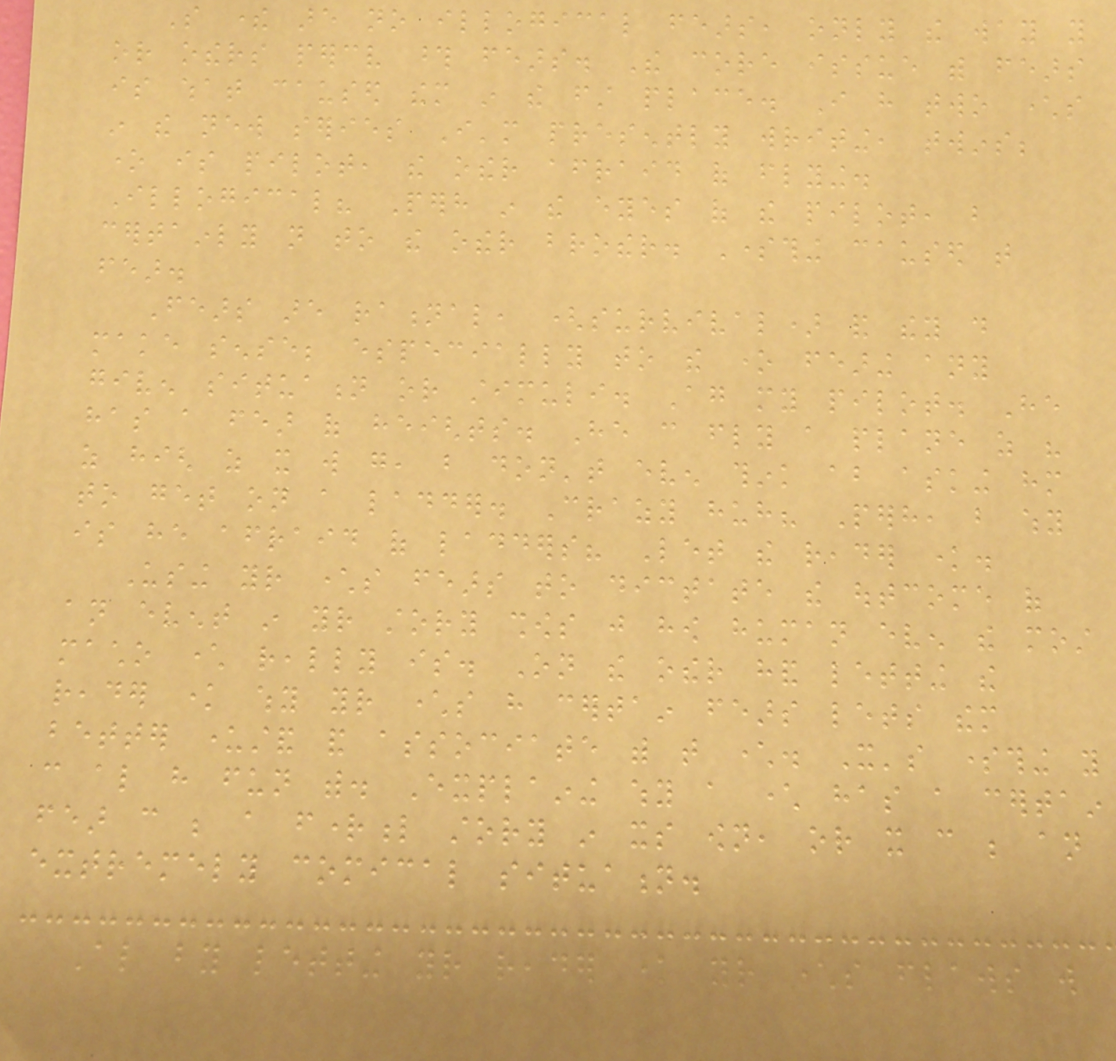So there are no illogical fears, only the way you
or others perceive those fears. The core issue with fears
is what caused them in the first place. I have two characters
in the new series I'm presently writing, twins;
one is pilot, the other afraid of flying.
Illogical? Perhaps in the eyes of the pilot, but
certainly not to the other brother. Something caused that
fear.
Fears are rational, (survival) and they do
make sense; especially to the one fearing any
given situation or stimuli. Again my pilot. He
has a fear of heights. He can fly a plane as his
as high as it will go, but don't even think about asking him
to get on a ladder. Crazy huh? Perhaps, but why
is he afraid of ladders? Let the reader know.
Using your characters fears to dictate the outcome of
an event in your story shows just how human even the most
macho character really is. On the other hand letting the
reader know why your characters have certain fears lets them
better understand and associate with that character. It's something you
can also have fun with. Explaining why a character has a certain
fear can be a frightful story in its own, or it can be an
extremely comical situation.
Also by letting your reader know your characters flaws will
